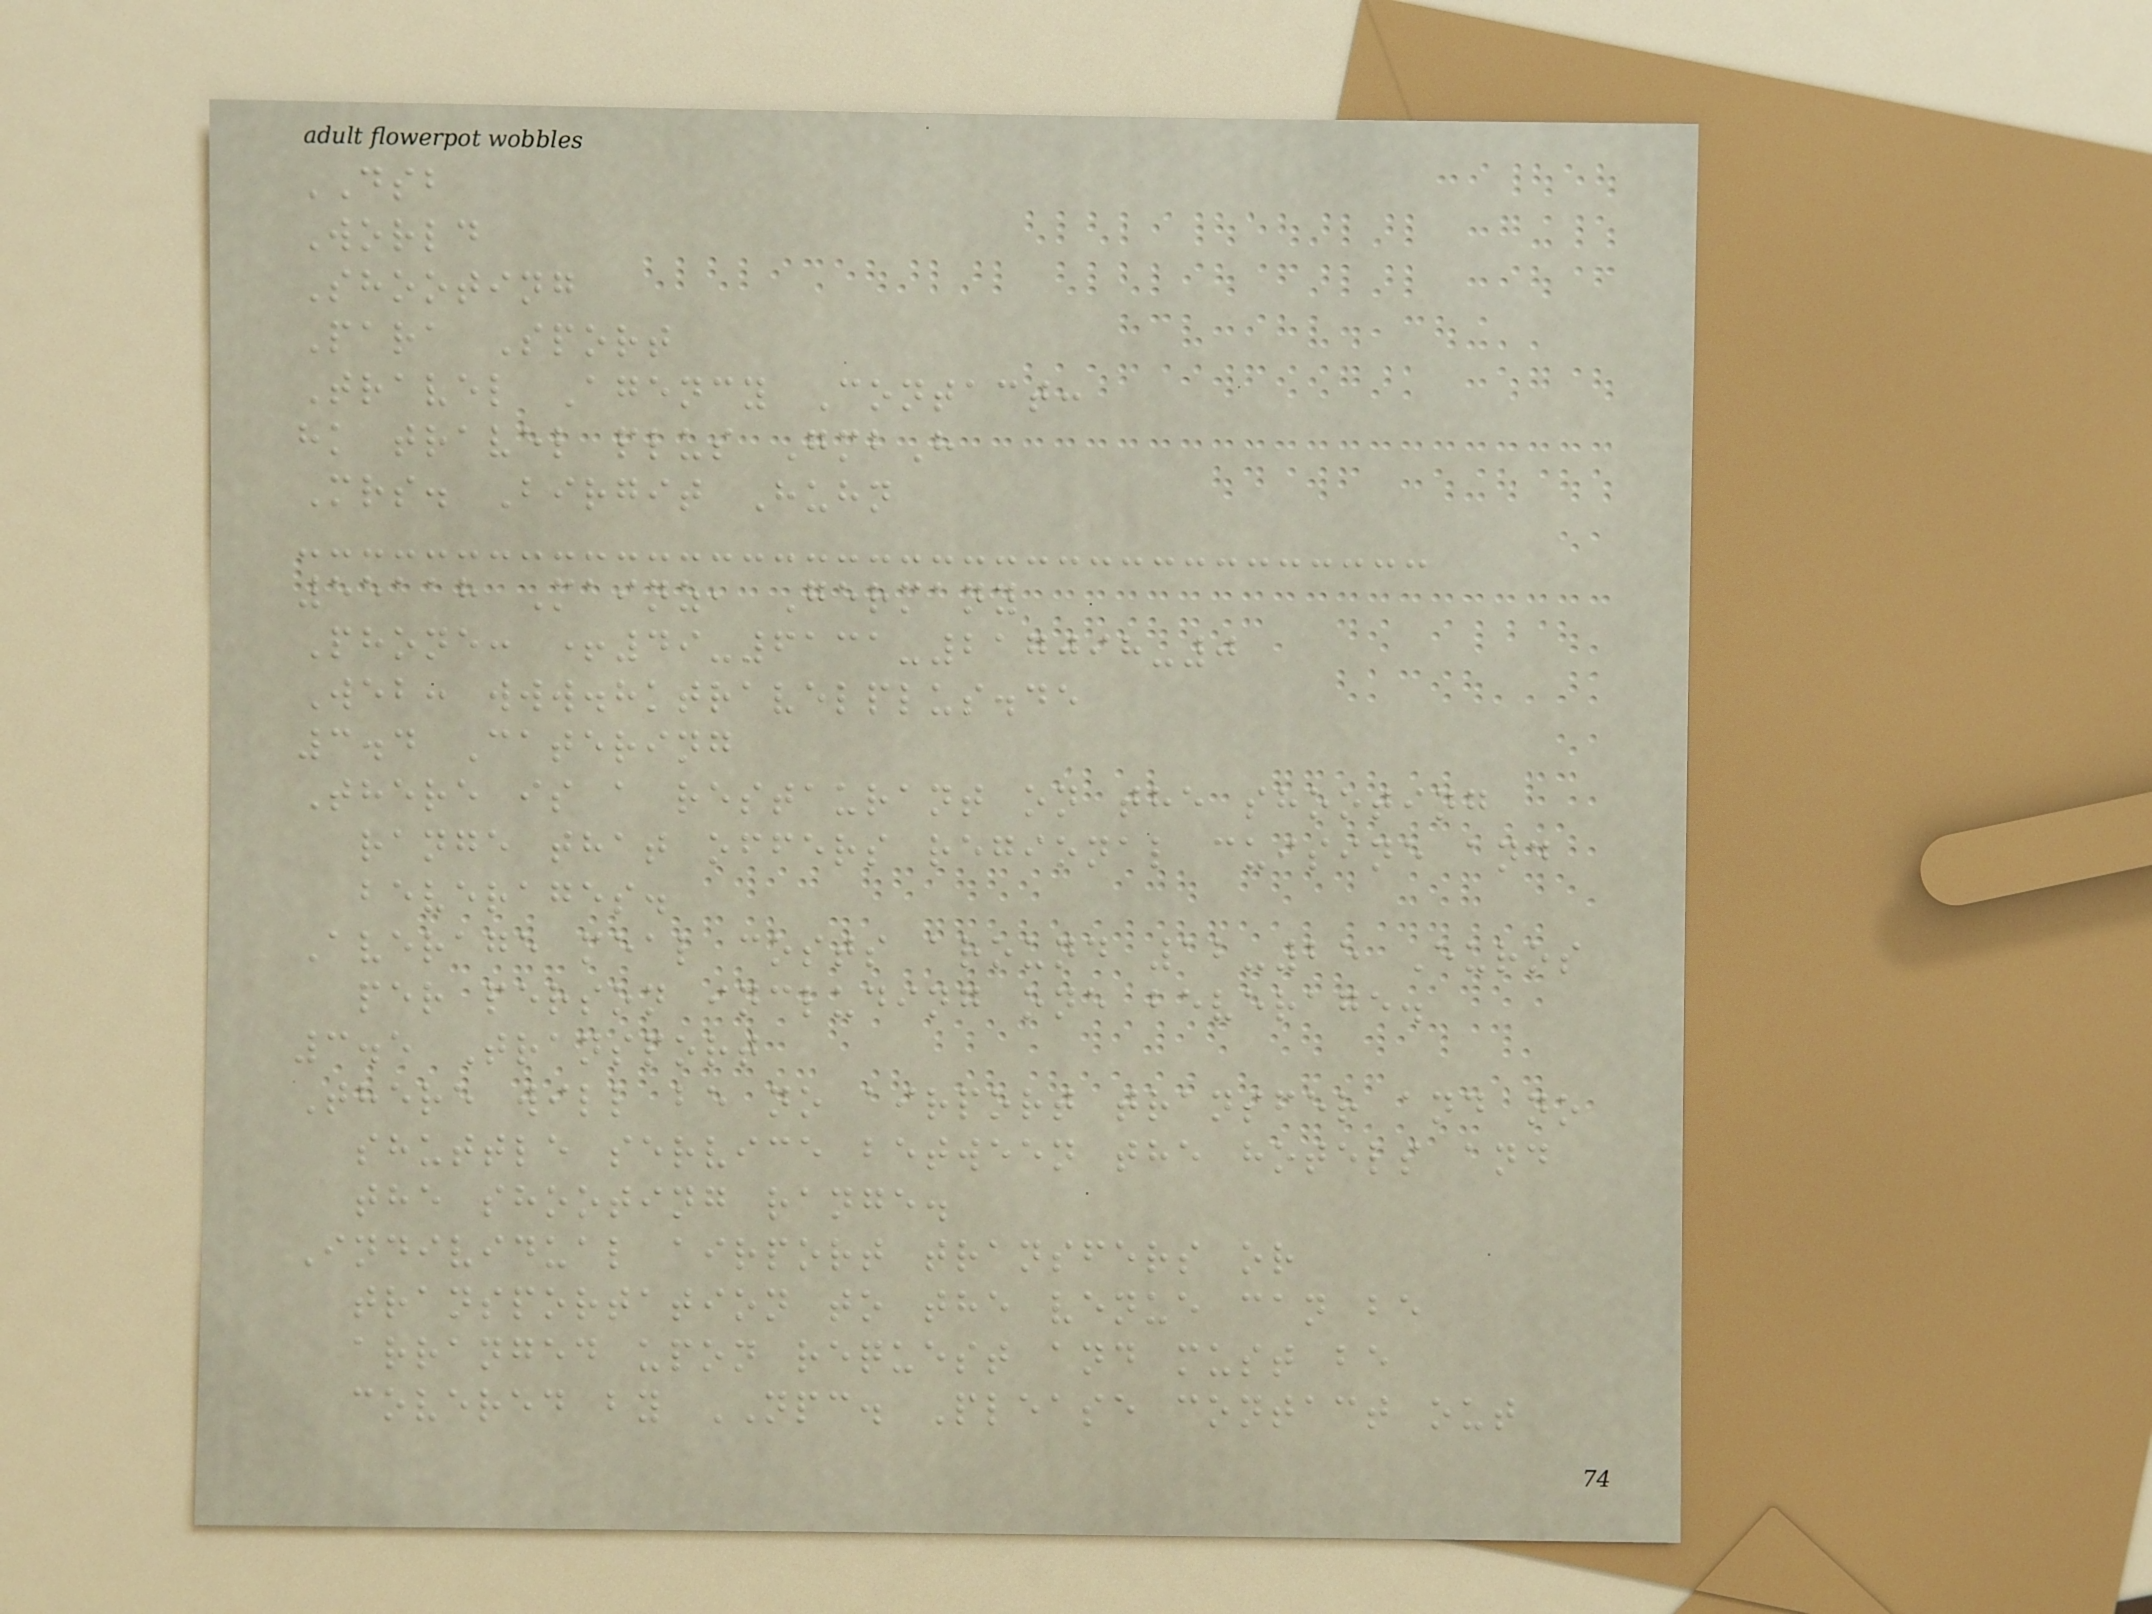DSB
World
Shooting
Para Sport
Travel Agency Contact:
hk travel plus GmbH
Mrs. Birgit Huhn
55118 Mainz, Germany
Phone: +49-6131-217098-0
Web: www.hktravelplus.de
3.4 Catering
There is a restaurant on the shooting
range that offers regional cuisine and
beverages.
Average meal costs around 12-25 Euros
per person including one beverage.
3.5 Transport
There will be no airport transfer and no
shuttle service between the hotels and
the shooting range.
Individual airport transfers or
transportation to the venue can be
arranged upon request and must be
covered by NPC. Please contact out
